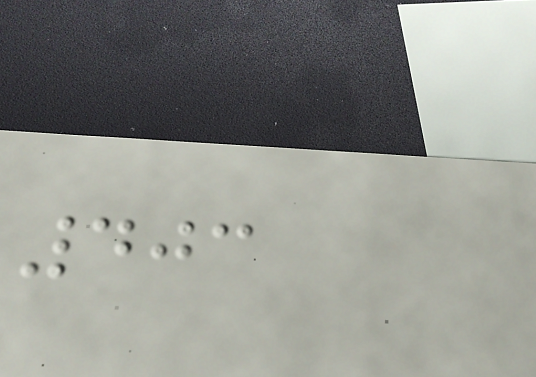403
